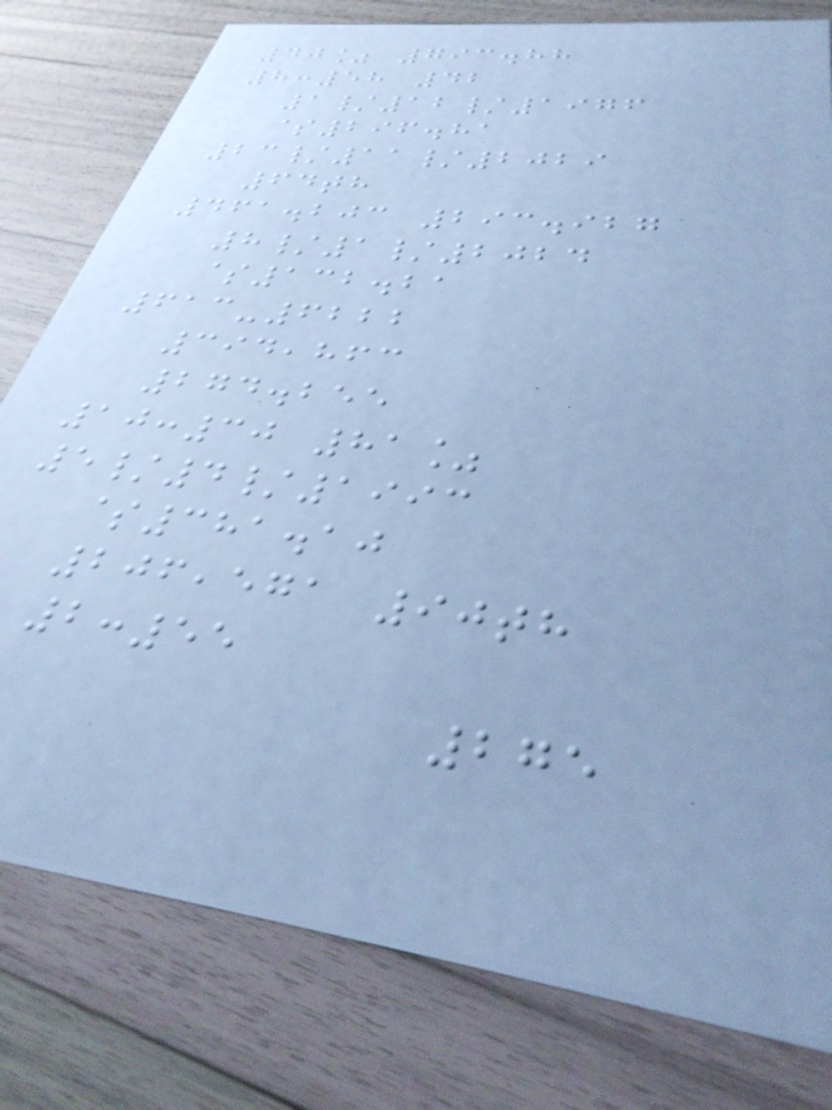40% 793.88
8:58 42
1/12/1976
$296.81
23/11/2029
64th
461.203 293.927
8/1/2024
$132.21
613-6222
394,863
274.255
10:30 81%
5/4/1993
$381.10
206,571 90th
2:55
275
